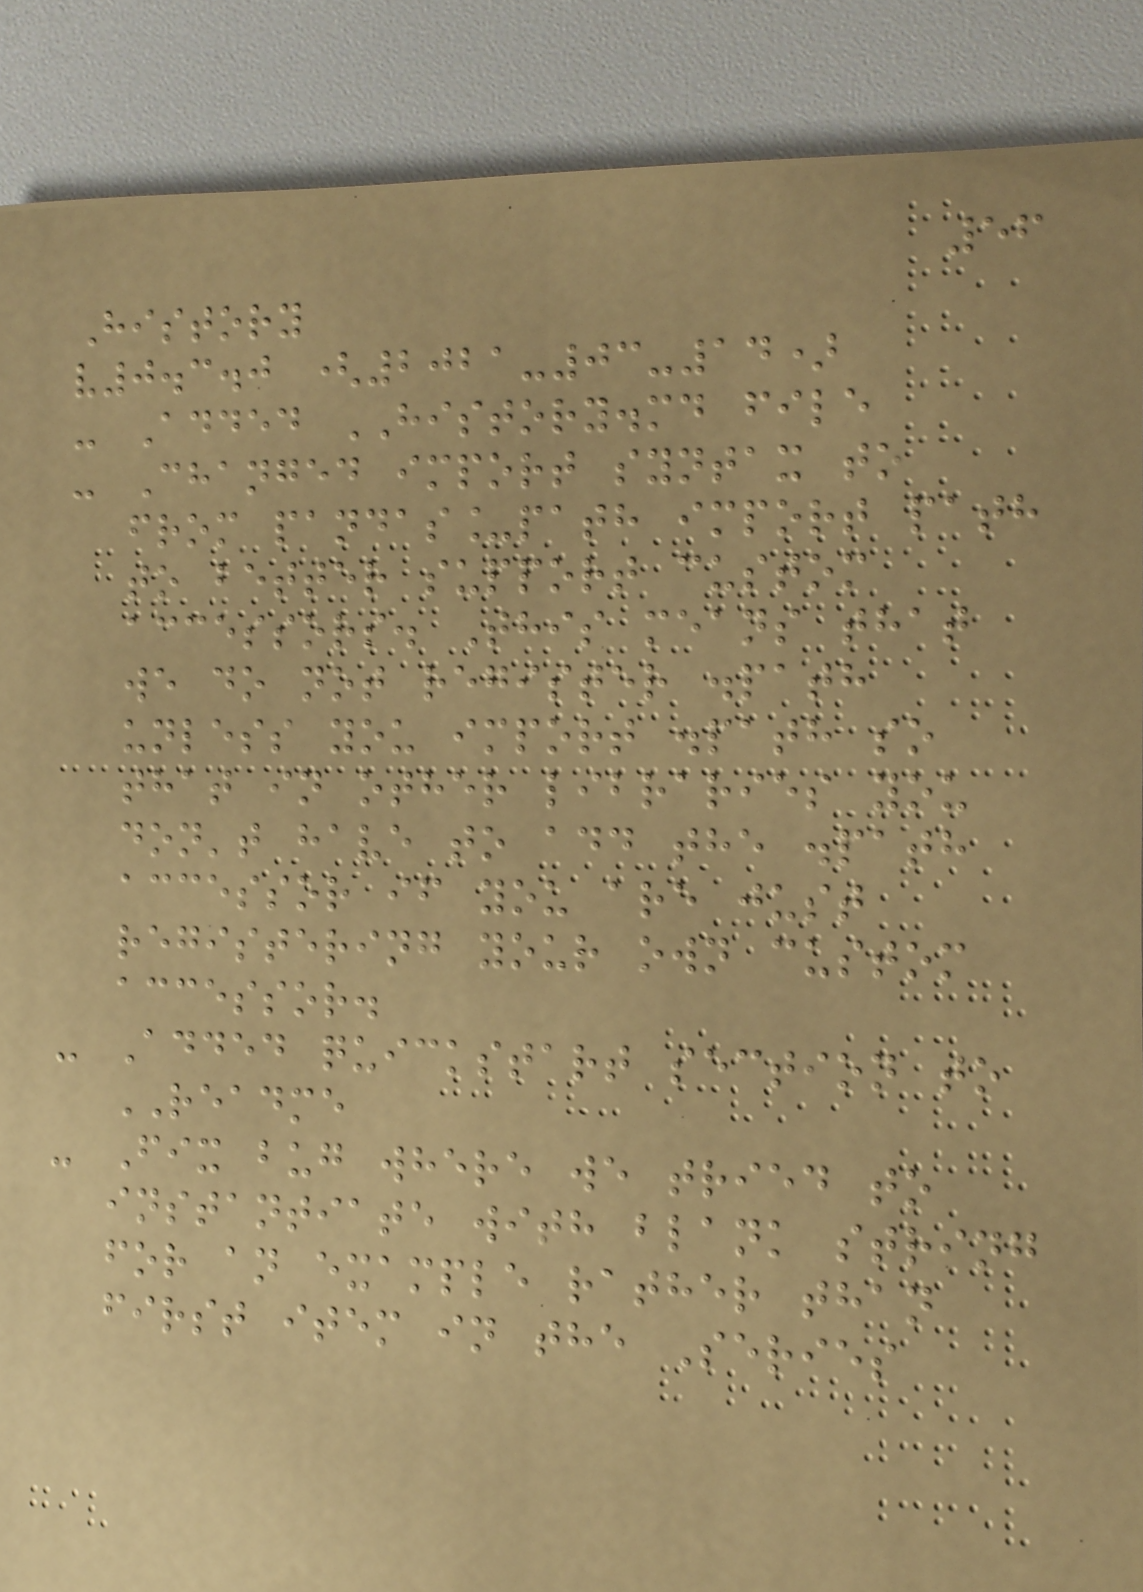56
History
v0.3.0 (2021-03-14)
- Added HISTORY.md file
- Changed import syntax to
from pandas_path import path
to better support custom
accessors. This means that
we do not register .path
unless you import .path so
that in other libraries you
don't have to add the .path
accessor if you are just
registering your own custom
accessor.
- Added quickstart section to
README
- Fix bug where we tried to
instantiate with blank string
for an example rather than
first item in the Series
